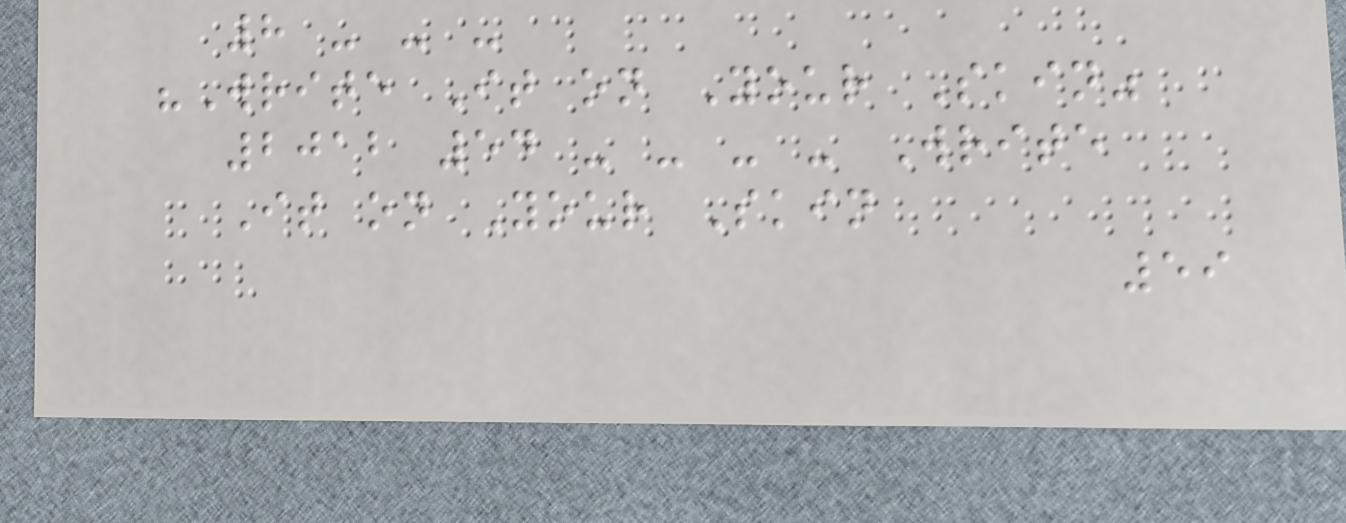8 - - -
"Write It on Your Skin"
2012 54 - - - - Write
It on Your Skin
59
